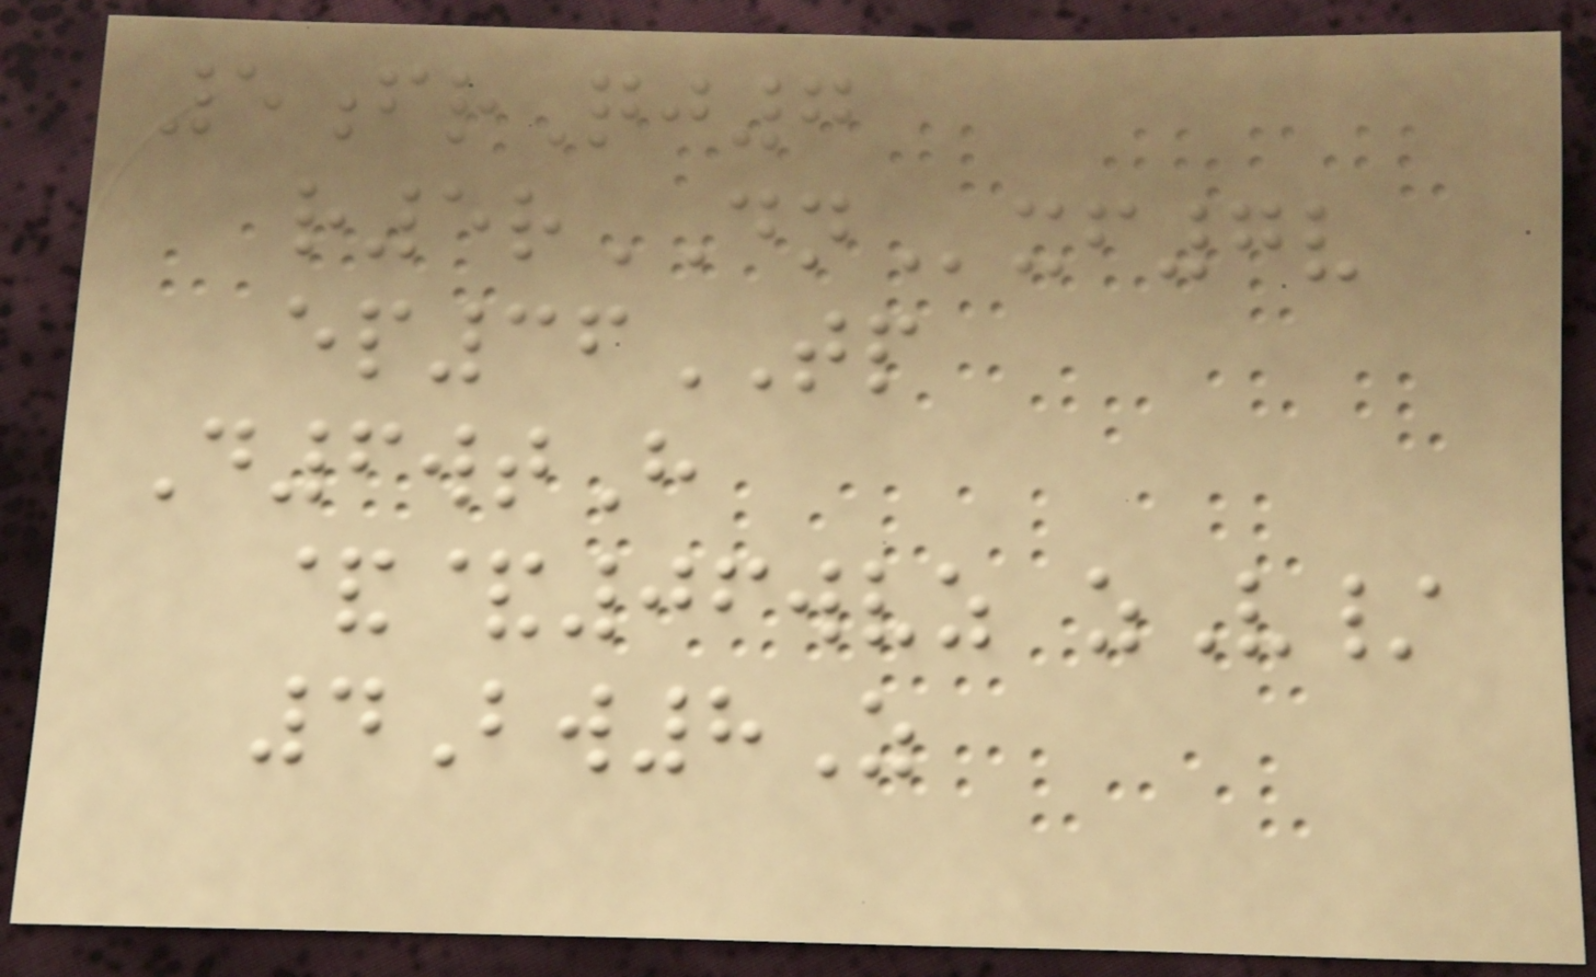5frQj7
r5rDNxf7v
ep36TP
D6wtH
&&06wvz zV/
4Bw8Z
